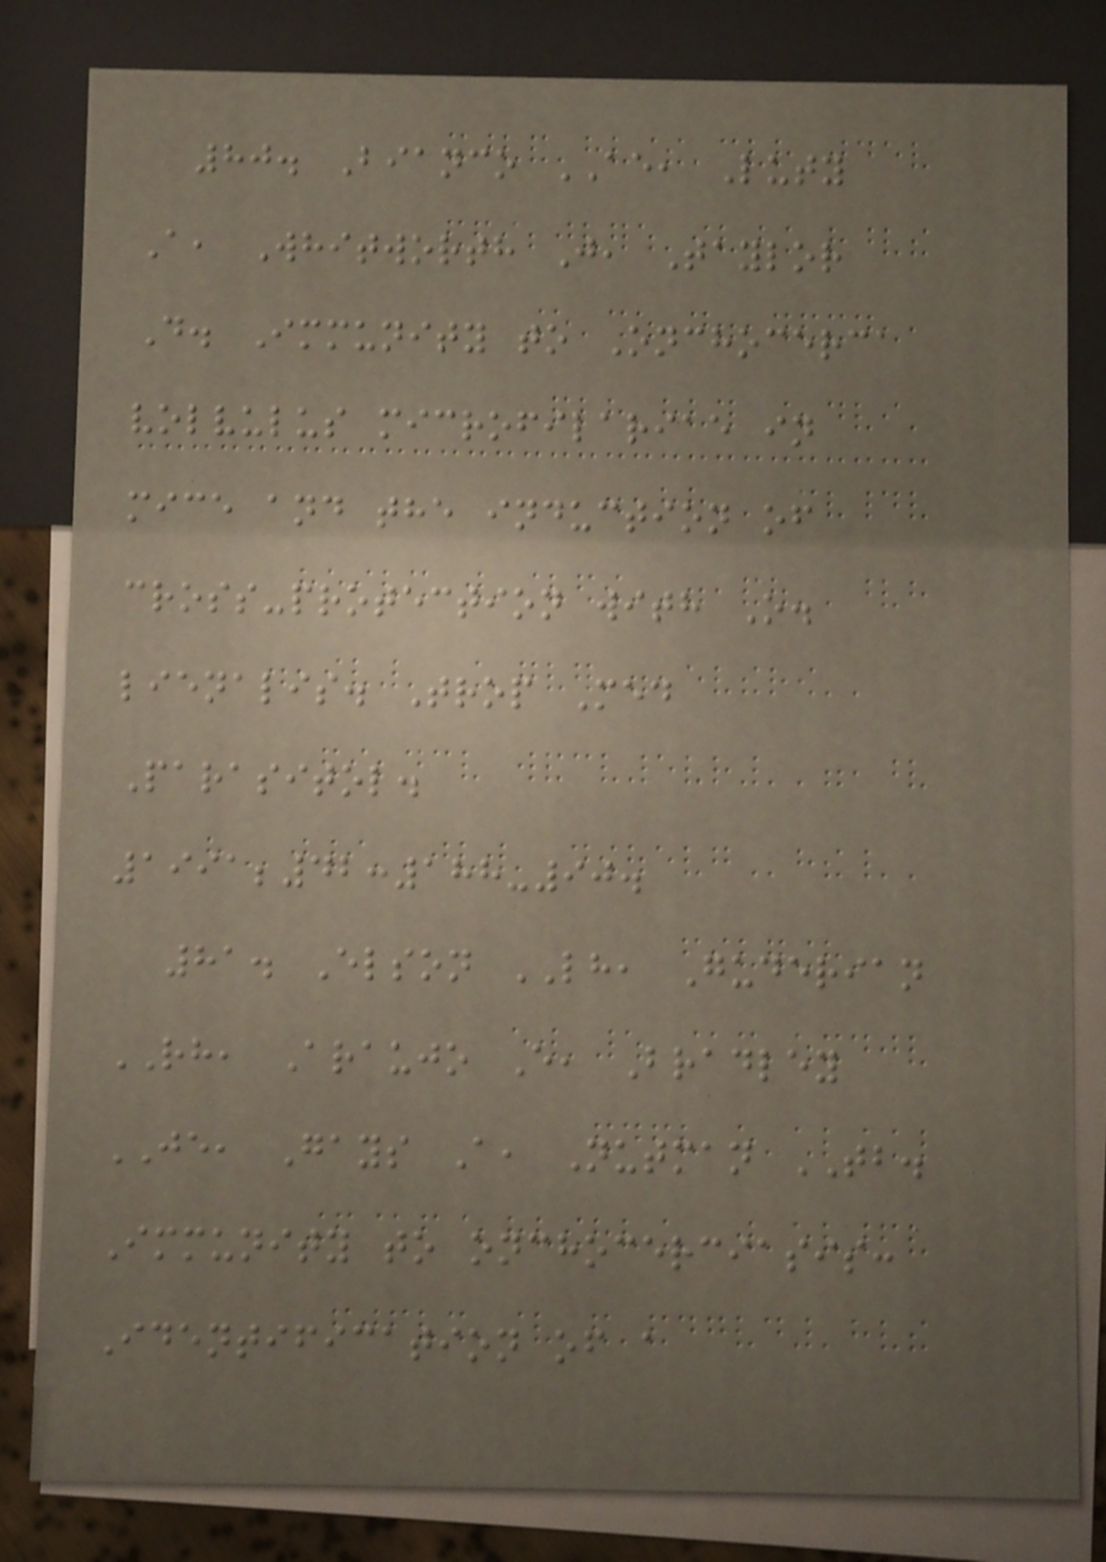80. Bianco AE, Luty
A, Whitworth J, Taylor
D. Immunity to Onchocerca
volvulus microfilariae in
mice and the induction of
cross-protection with O.
lienalis. Trop Med
Parasitol.
1991;42:188-90.
81. Elson LH, Guderian
RH, Araujo E, Bradley
JE, Gays A, Nutman TB.
Immunity to onchocerciasis:
Identification of a
